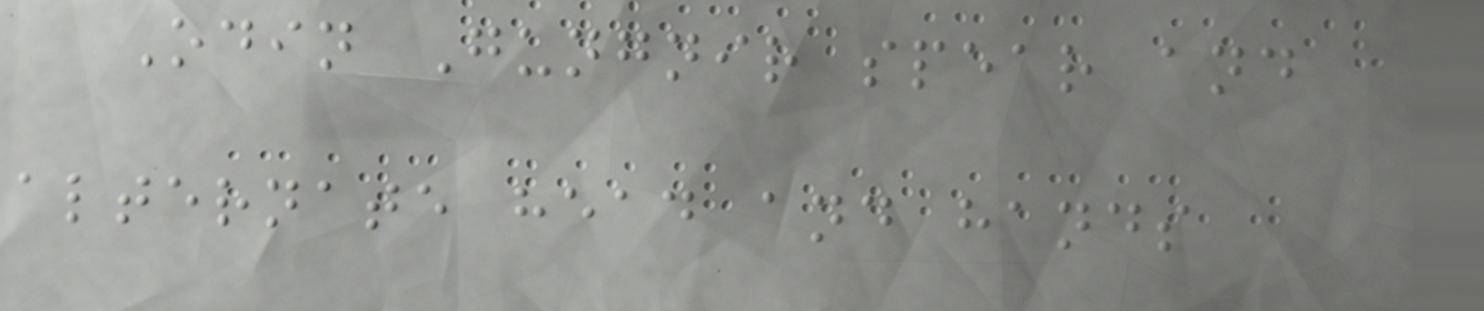Odin Gungnir spear and
alternate head and hands
